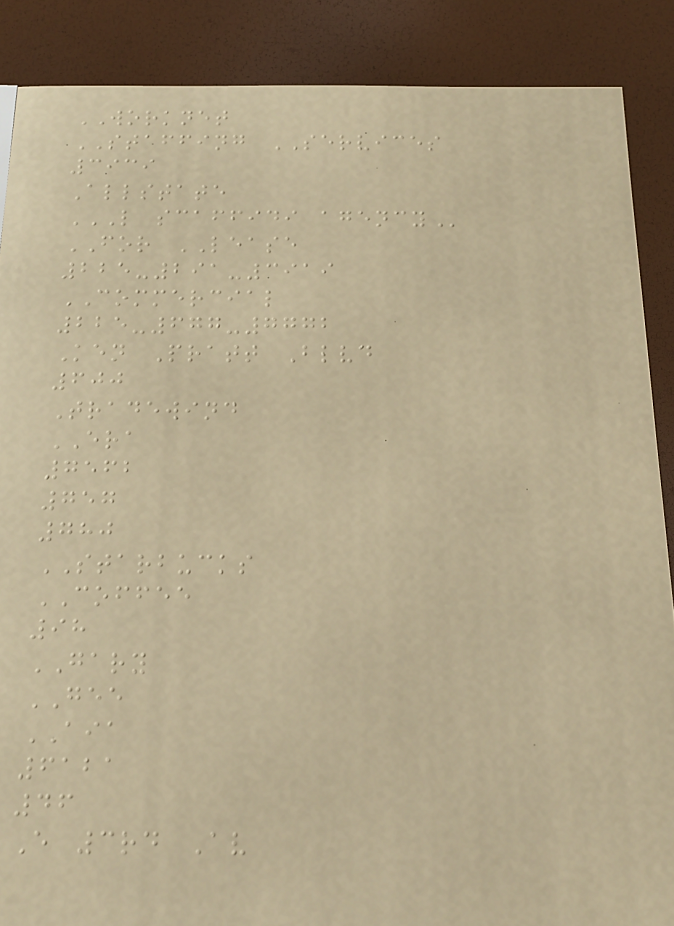WORKNET
STAFFING SERVICES
3939
Allstate
L SCAFFIDI AGENCY
FOR LEASE
225-291-3919
COMMERCIAL
225-677-7772
Ken Pratt Blvd
600
Tradewind
ERA
7562
757
780
STARBUCKS
COFFEE
98
GARY
GEE
AIA
6121
46
E 3rd Av
